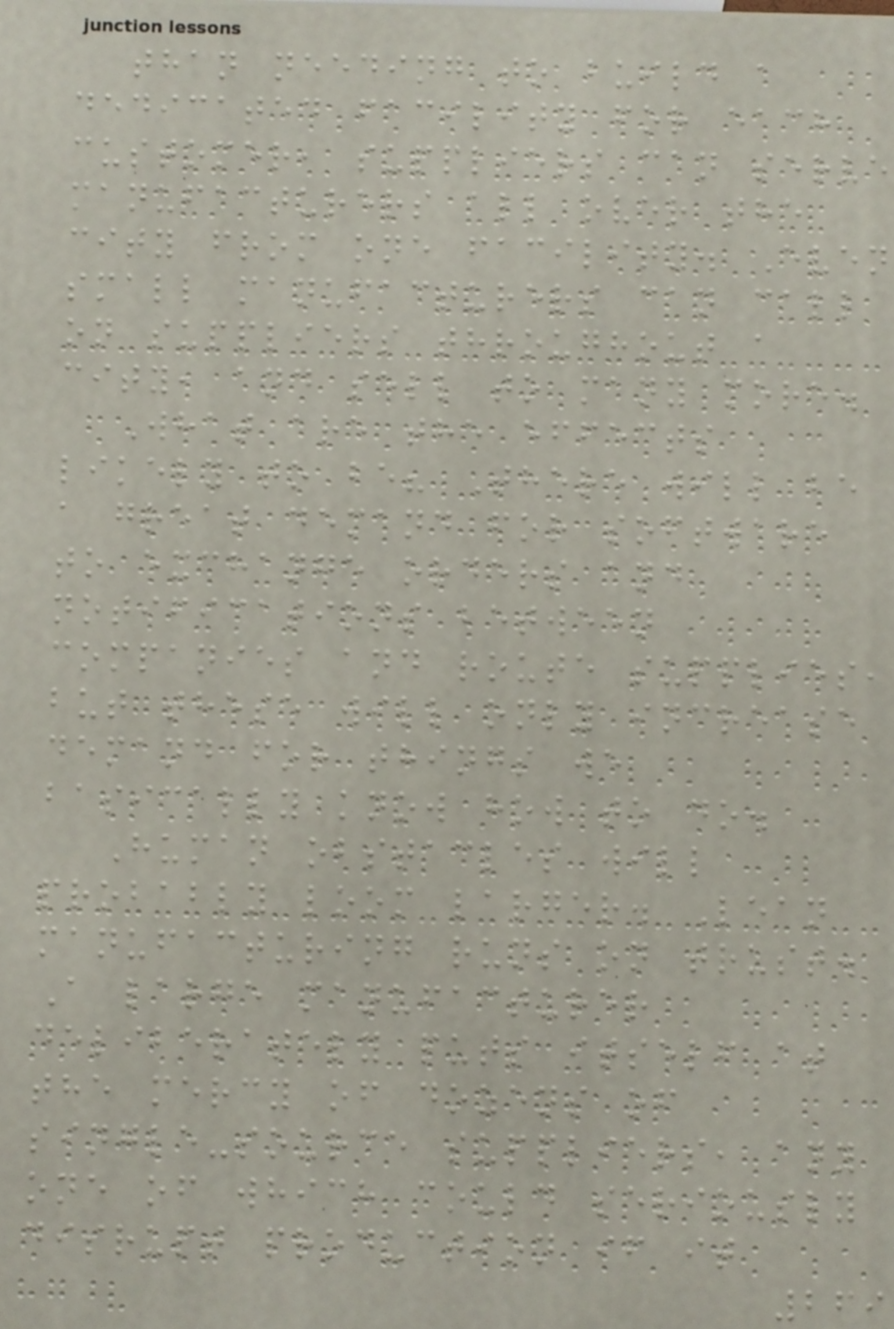than needing to build a
dedicated facility for each
customer, suppliers can serve
manufacturers all over the
city from one facility. Even
small manufacturers can call
on suppliers throughout a
city, and sell to many more.
What are the effects
likely to be? There will be
a great demand for software
to exchange orders and
notifications between
companies and route supplies,
but these will only increase
demand for things we
basically know how to do.
Human obstacles will
probably loom larger. Lean
manufacturing runs on trust.
A large manufacturer
deliberately puts itself at
the mercy of dozens of
single-source suppliers, any
one of which could seriously
disrupt production if it
269
